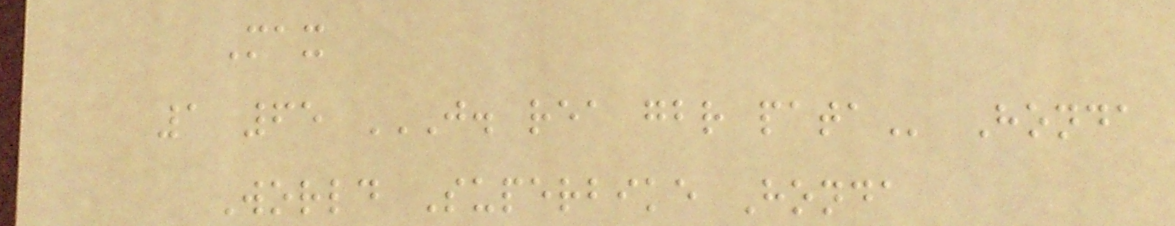Max
1 65 J. REA GBR PATA Honda
World Superbike Honda
